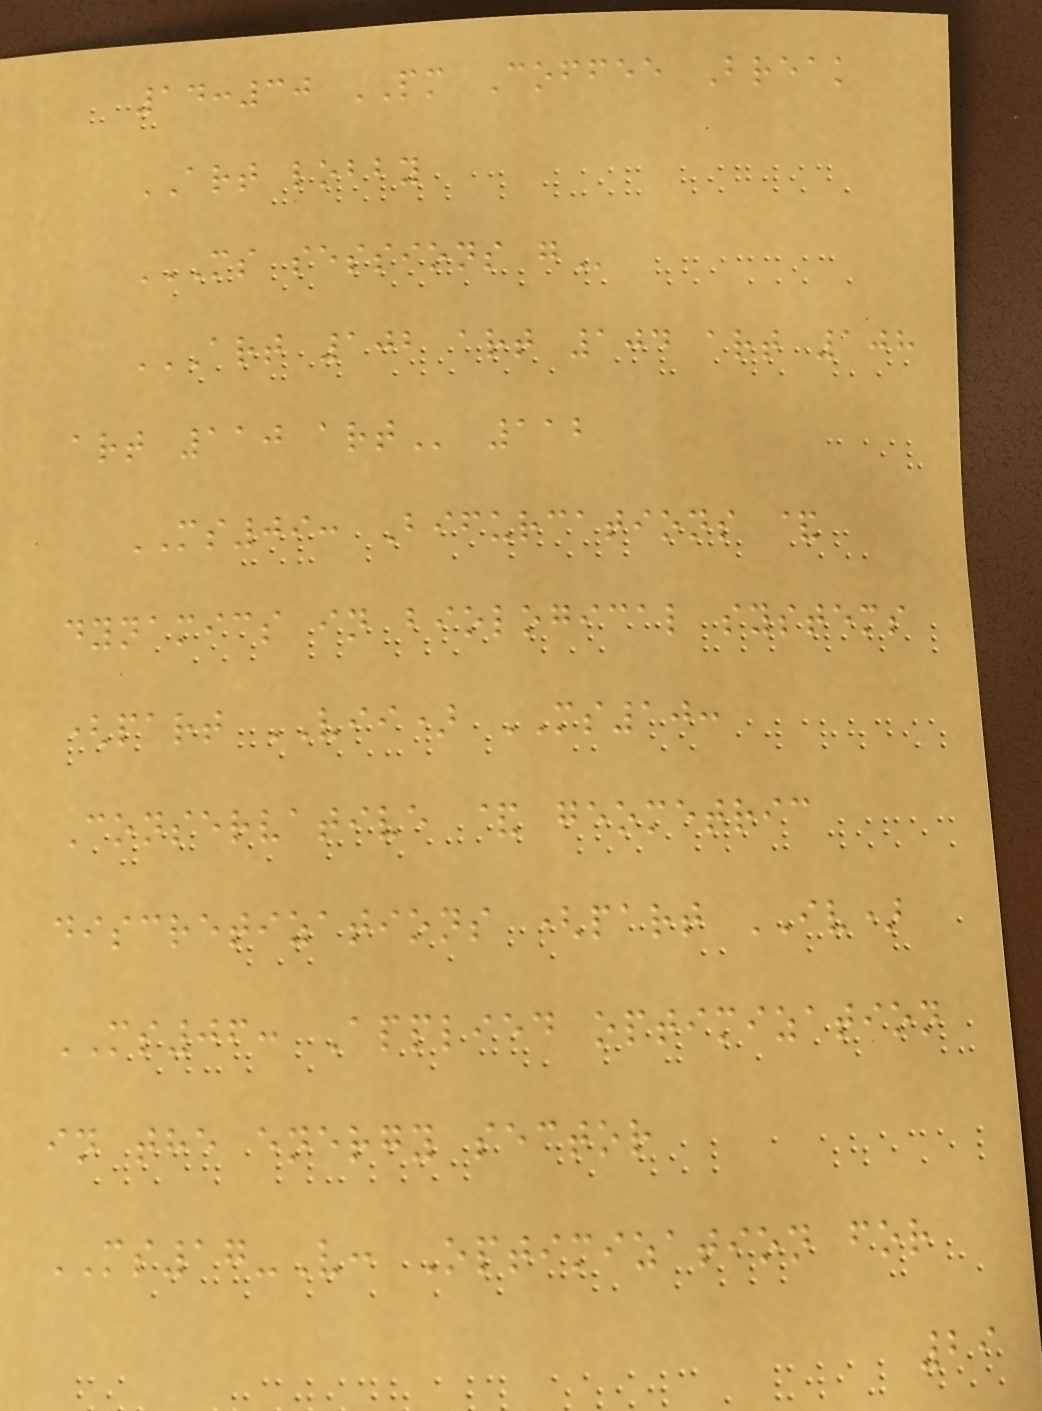14:30 PM Coffee Break
ART lobby
MS SESSIONS G
ART 102 ART 104 ART 108
ART 110 ART 112
MS09: Bifurcations &
dynamics in biological systems
(part VII) MS10:
Conservative & geometric
discretizations (part IV)
MS06: Applied optimization
in the energy sector
MS17-V: Optimization for
29
